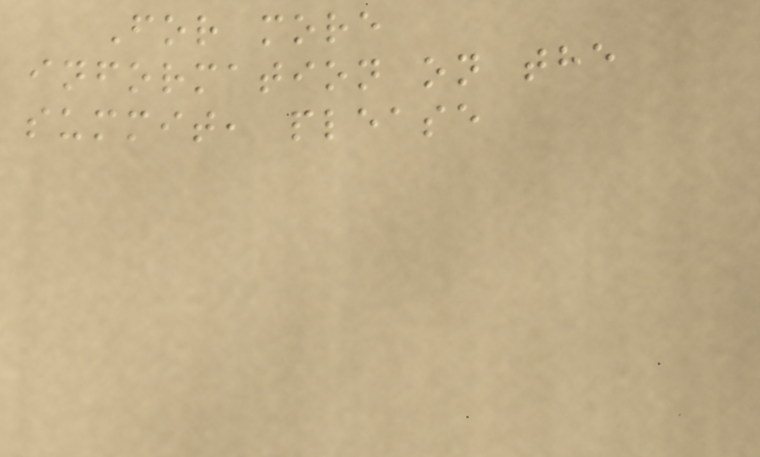For more
information on the
summit, please
